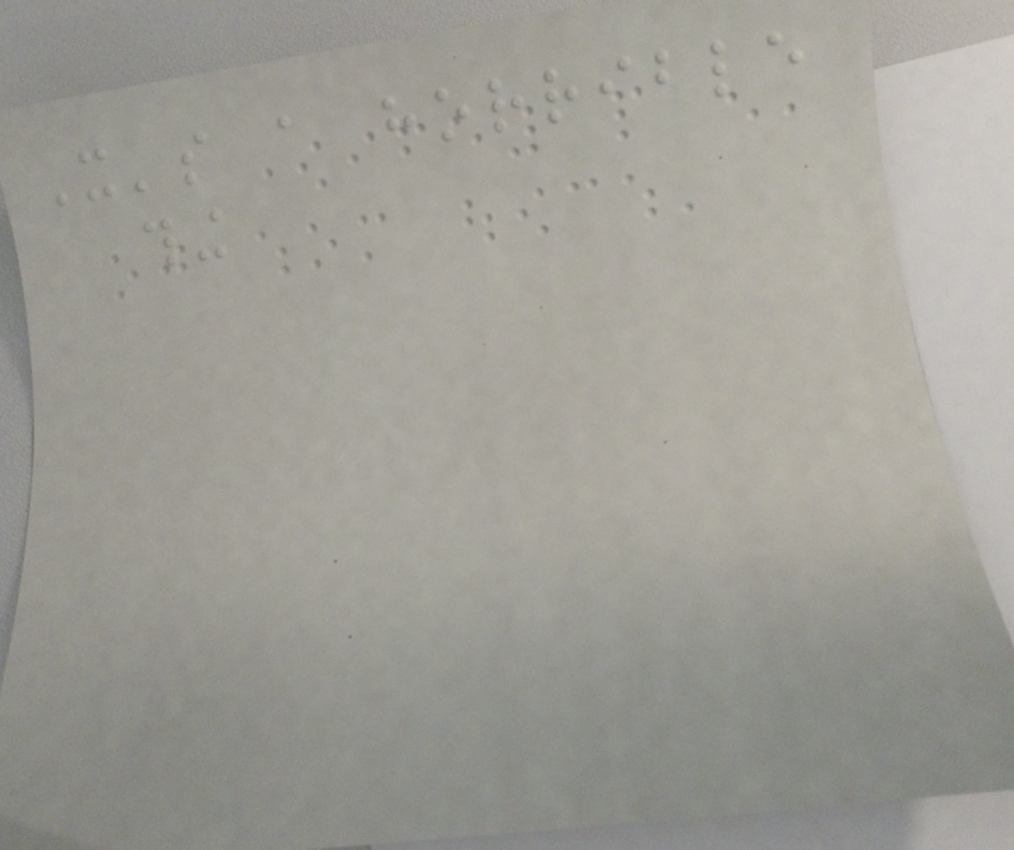It's a horrible
thing
